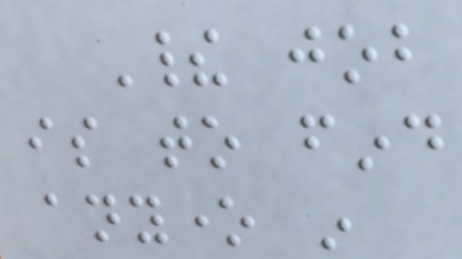Their job
is to find
anyone in
